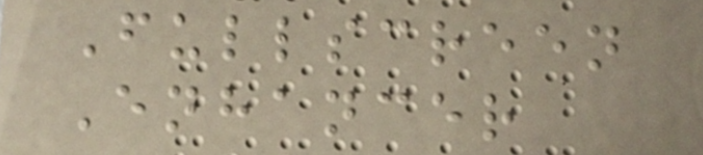Fullscreen
Enhancer
